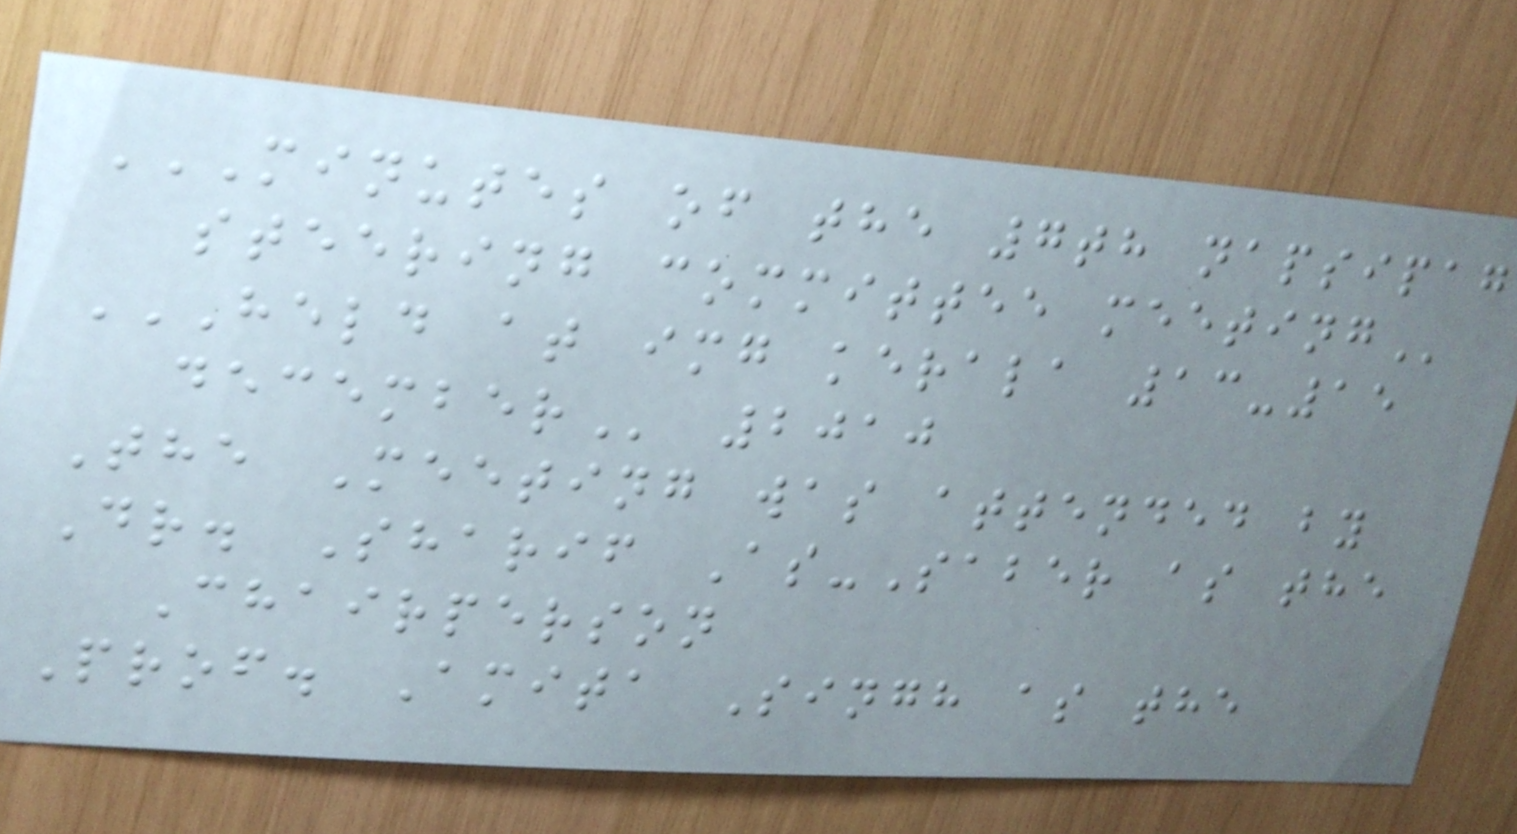MINUTES OF THE 7TH NAPSIPAG
STEERING COMMITTEE MEETING
HELD AT IMG KERALA 13-15
DECEMBER 2010
The Meeting was attended by
Dr. Sharif As-Saber as the
Chairperson
Prof. Amita Singh as the
